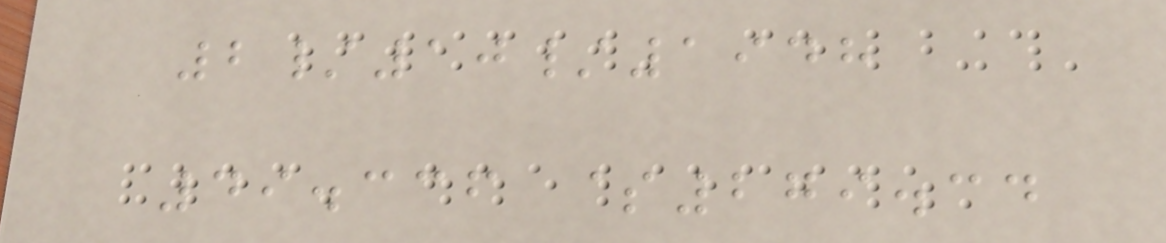2/10/1948
49.336 $279.34
